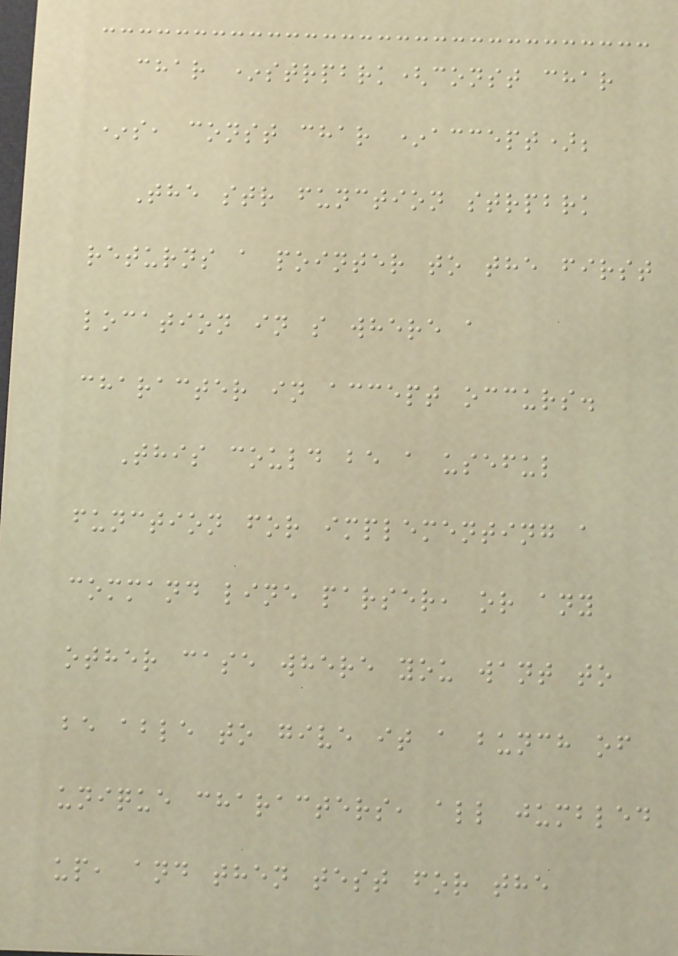char *strpbrk(const char
*s, const char *accept);
The str function strpbrk
returns a pointer to the first
location in s where a
character in accept occurs.
This could be a useful
function for implementing a
command line parser, or any
other case where you want to
be able to give it a bunch of
unique characters, all jumbled
up, and then test for the
